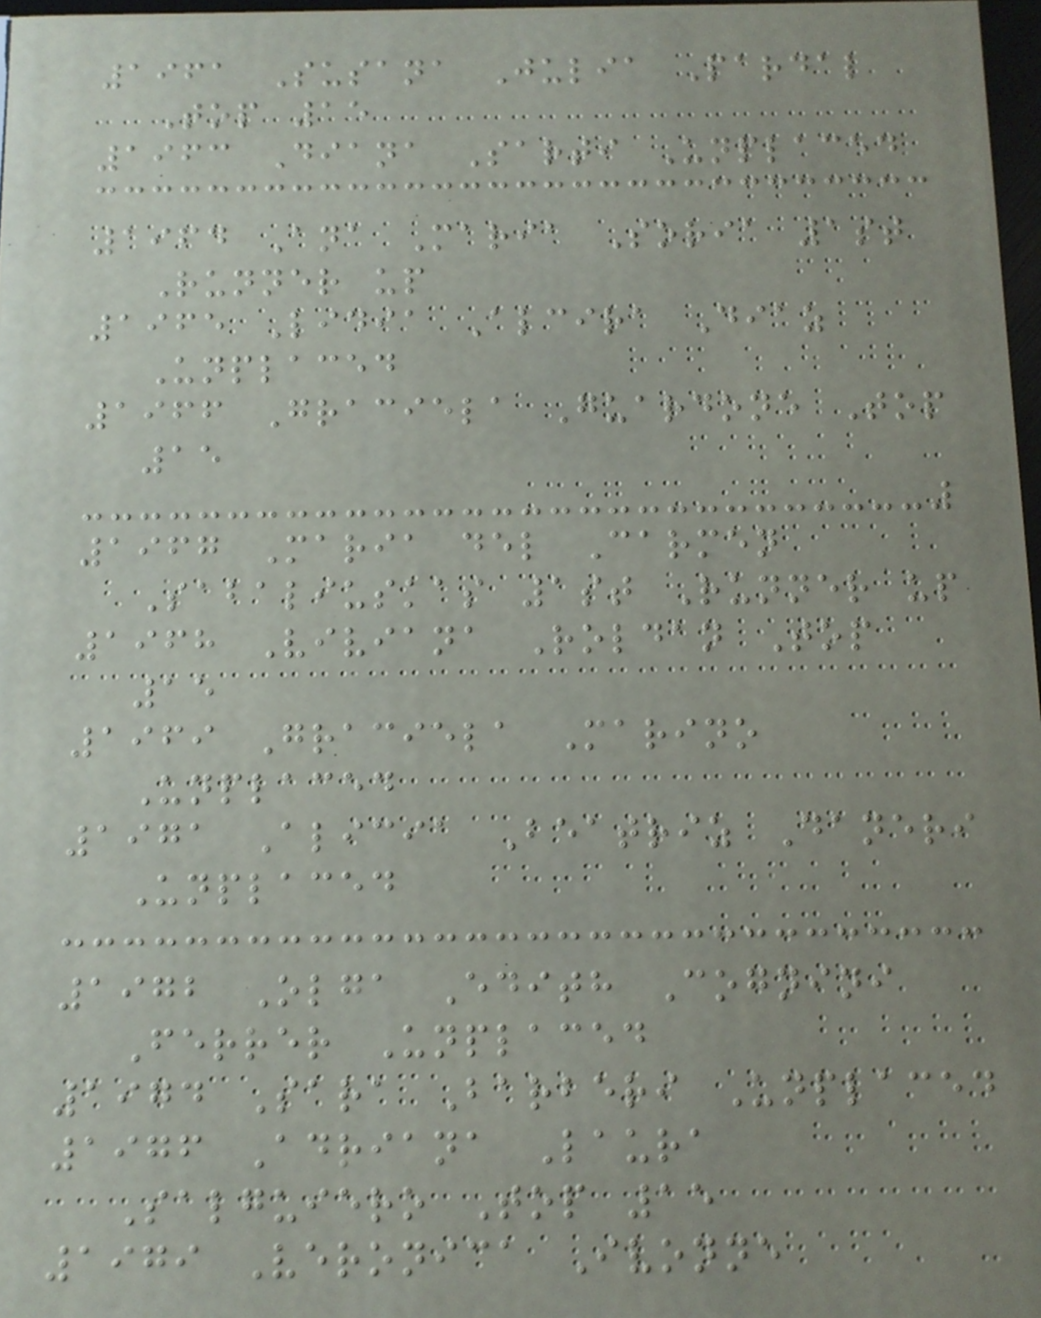1961 Susana Julia Pardal
Top 15
1963 Diana Sarti Unplaced
1964 Ana Maria Soria 1st
Runner up
1965 Lidia Alcira Diaz
Unplaced
1966 Graciela Guardone Top
15
1967 Maria del Carmen
Sabaliuskas 1st Runner up
1968 Viviana Roldan Top
15
1969 Graciela Marino
Unplaced
1971 Alicia Beatriz Daneri
Unplaced
1972 Olga Edith Cognini
Ferrer Unplaced
1974 Sara Barberi Unplaced
1976 Adriana Laura
Salguiero Top 15
1979 Veronica Ivonne
